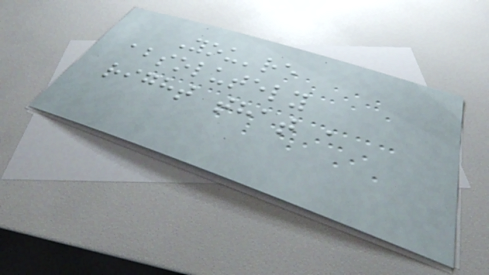You're
absolutely
right that a
